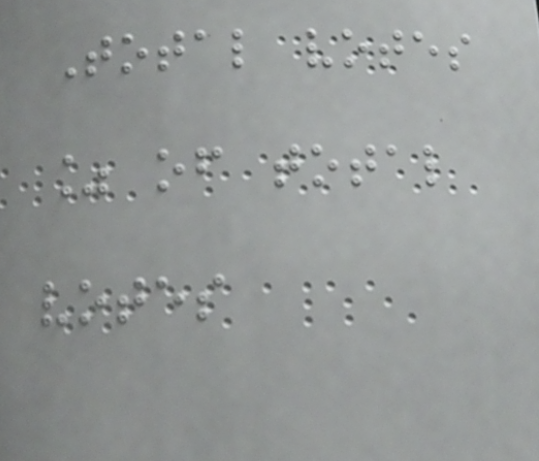Total votes
% of total
votes
